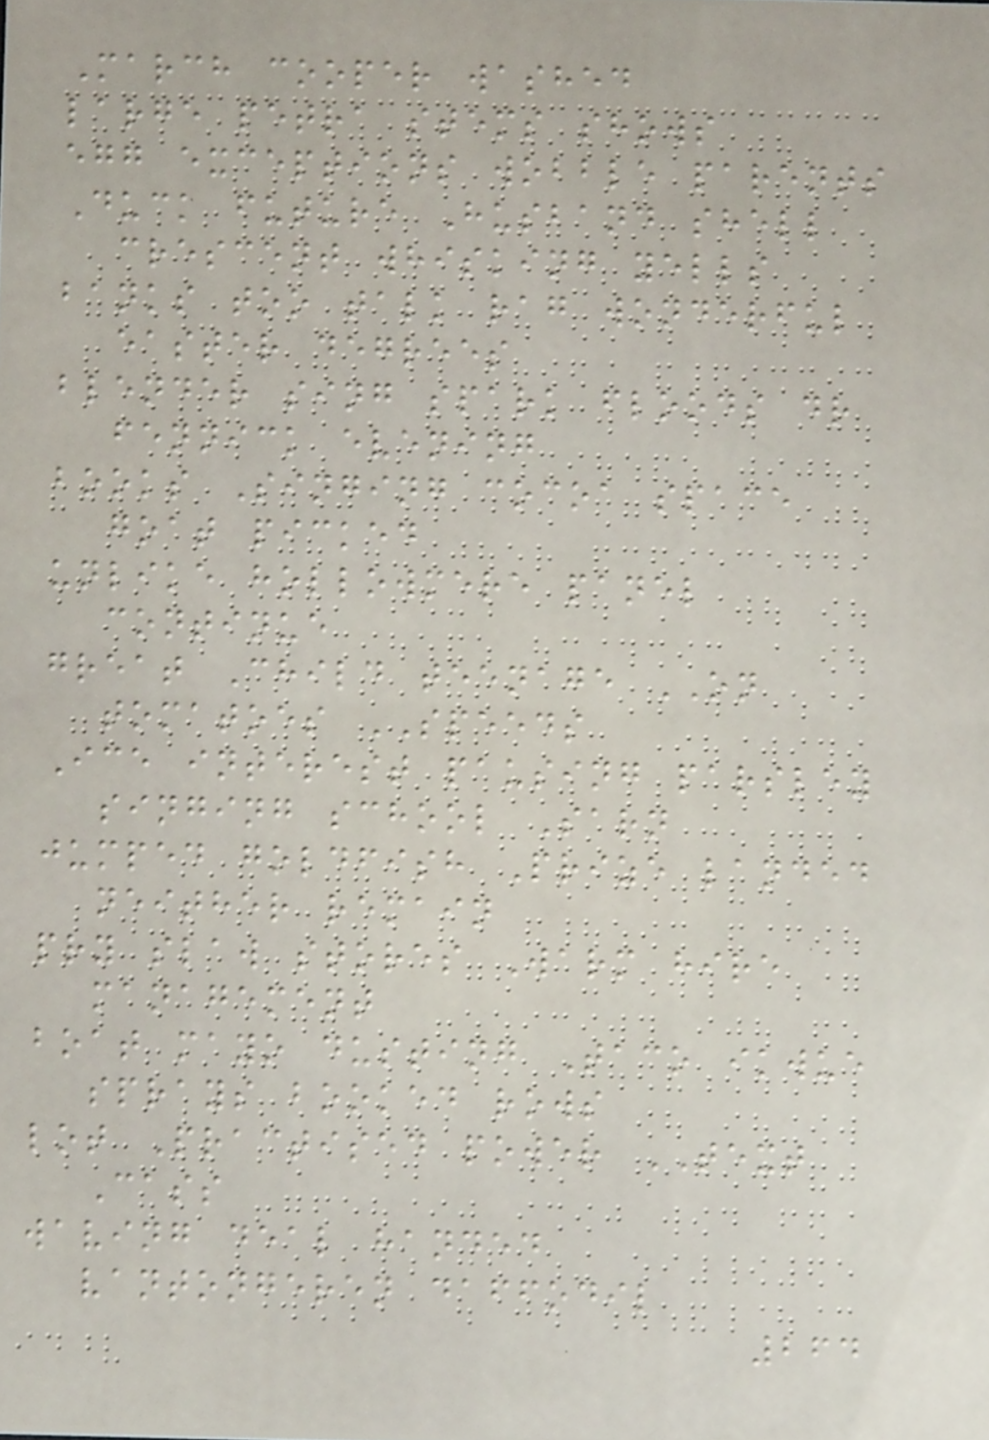March cooper washed
large petra stems shows
egg exceptions wobble parents
Duck future Husband shell
crescent whisking yells
banks too talk rag wonderful
easter degrees
blender sing spark floods dr
fennick evening
books Singing cocoa space
goat picked
unlike hollowmere panel
continue
great Child teenage ON
tomatoes SPEEDS
Ice interest pausing parsley
singing school Sarn
jumped goldfish Prize landed
neither remain
pry slaw stores Warm hire
management
boat mayo dusting Taco ikwue
sprays booked rows
lot Practised power TEXT
Cass
waving deal handed
vantongeren daffodil
264
